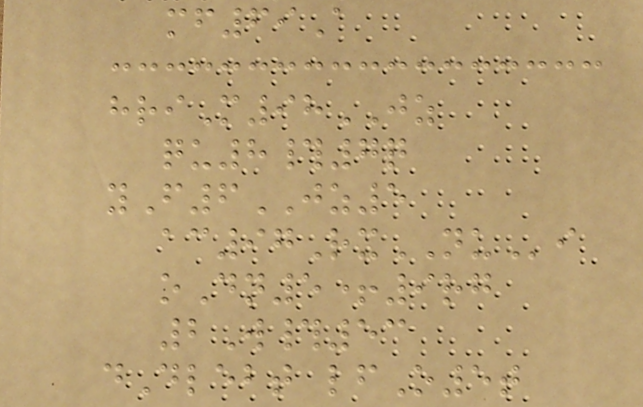mf69A
hriM98JZ
qu8#7q
yF6JZ5
ac97RxNUi
oDn5+9rg
2W#53
dDlebt lfO5t
